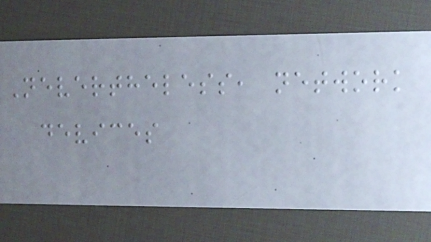Nevertheless, network
devices
